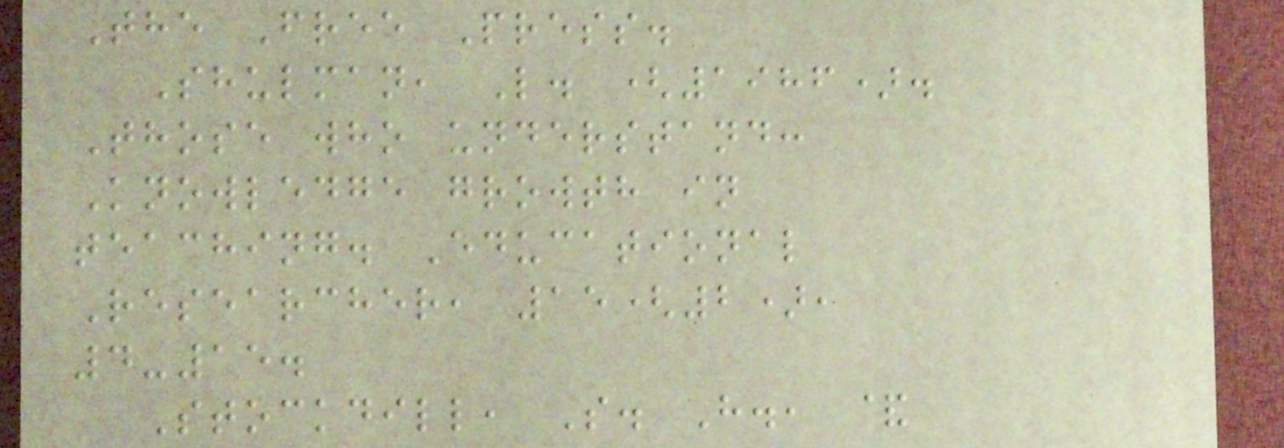The Free Press.
Shulman, L. (1986).
Those who understand:
Knowledge growth in
teaching. Educational
Researcher, 15(2),
4-15.
Stockdill, S. H., &
